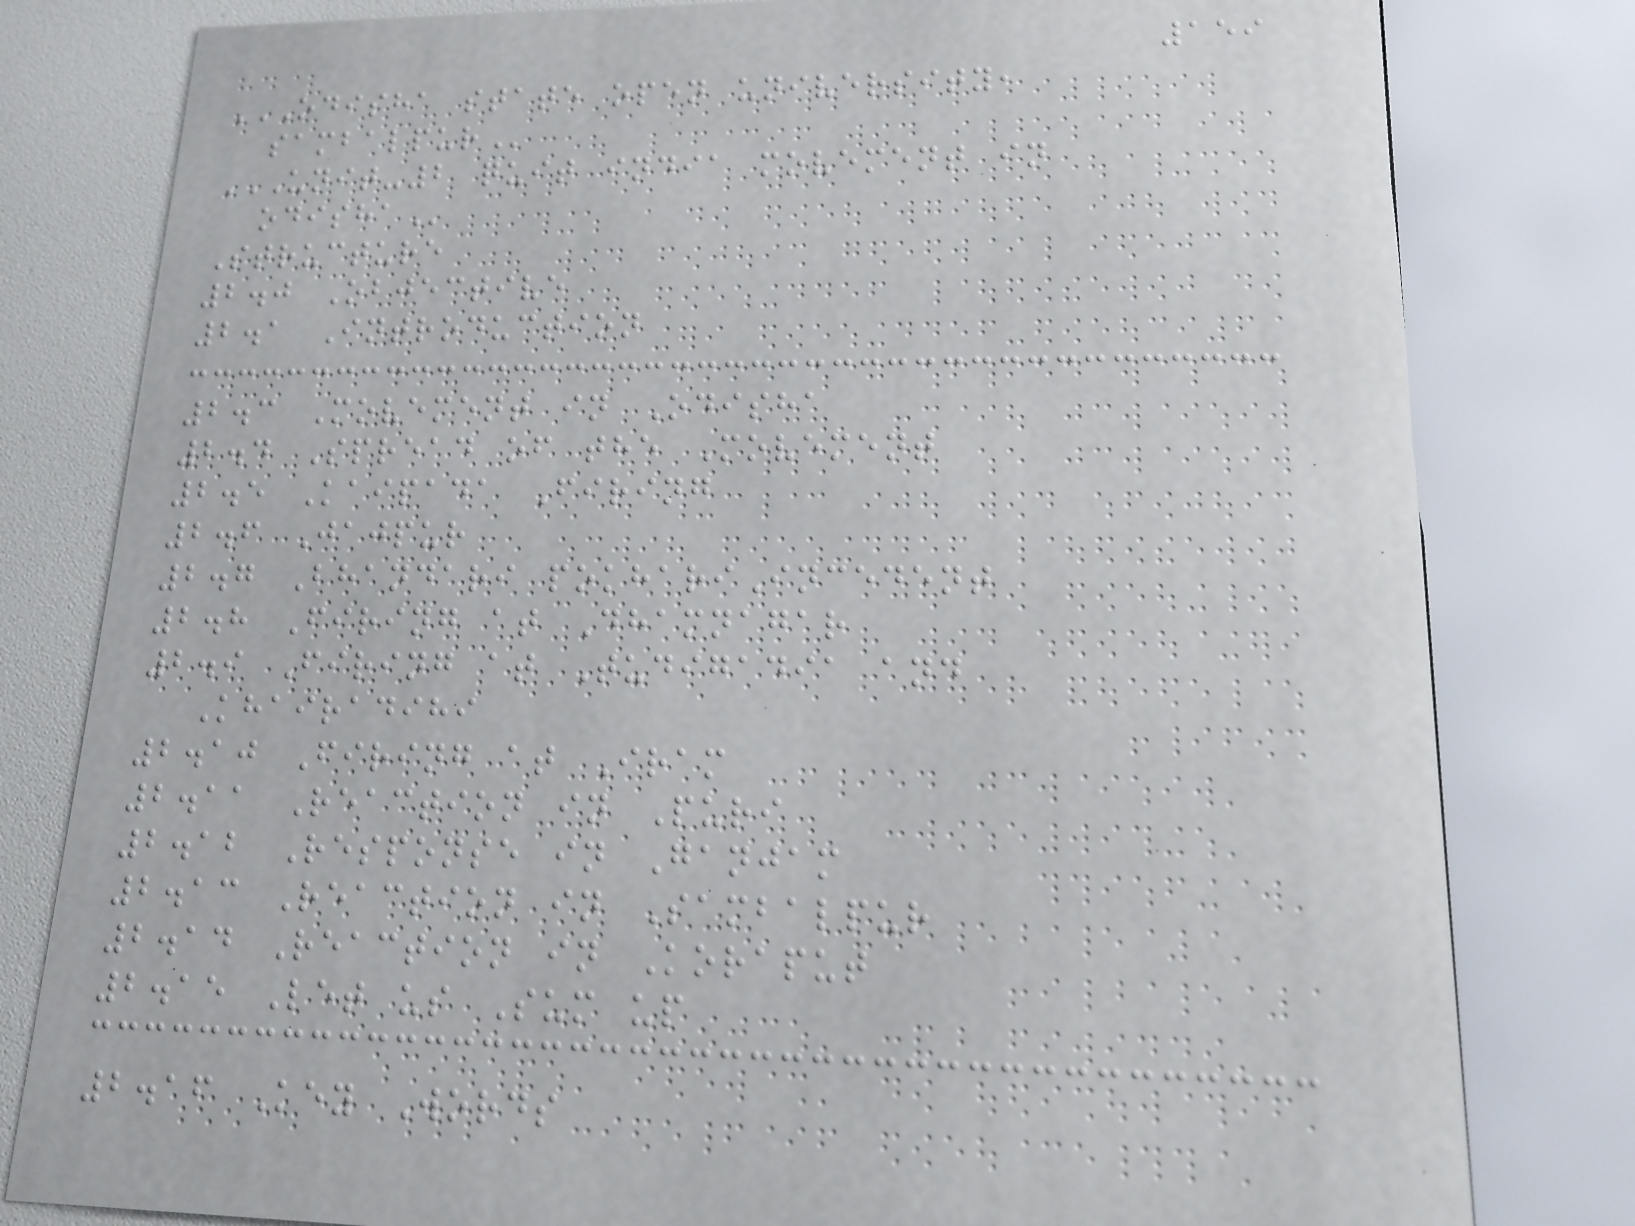159
ODISHA STATE OPEN UNIVERSITY,
SAMBALPUR
UNIT-2 QUIT INDIA MOVEMENT IN
ODISHA
Structure
2.0 Objective
2.1 Introduction
2.3 Movement in Odisha
2.4 Spread of the Movement
2.5 Kaipada Firing
2.6 Jajpur
2.7 Bhandari pokhariIncedent
2.8 Firing at Dhamnagar
2.9 Firing at Tudigadia and
Khairadihi
2.10 Firing at Iram
2.11 Reaction in Puri
2.12 Response in Ganjam
2.13 Reaction in Sambalpur
2.14 Reaction in Koraput
2.15 Let us Sum up
2.16 Key Words
